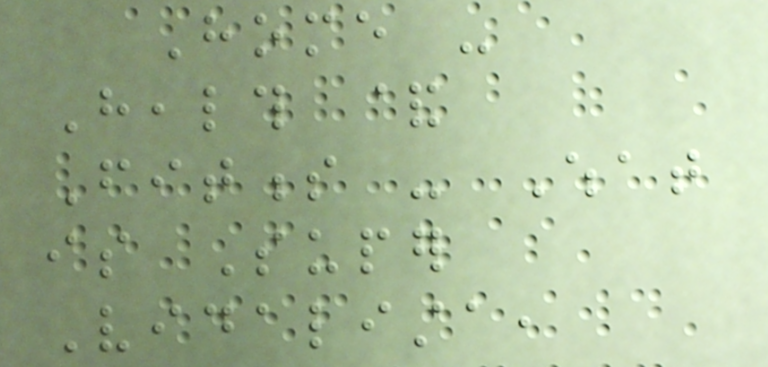Home -
Health &
Fitness - What
is Super
Vidalista,
